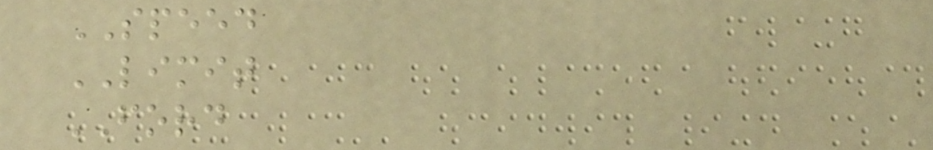SPEED
LIMIT
FORD
